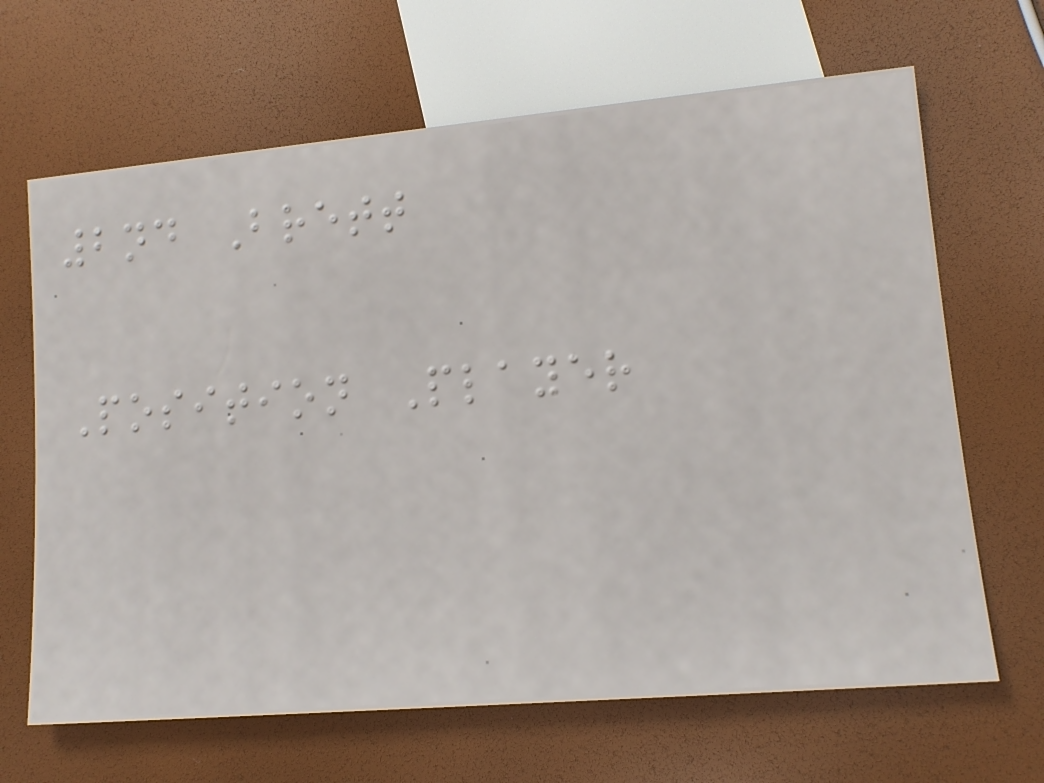2nd Brett
Position Player
